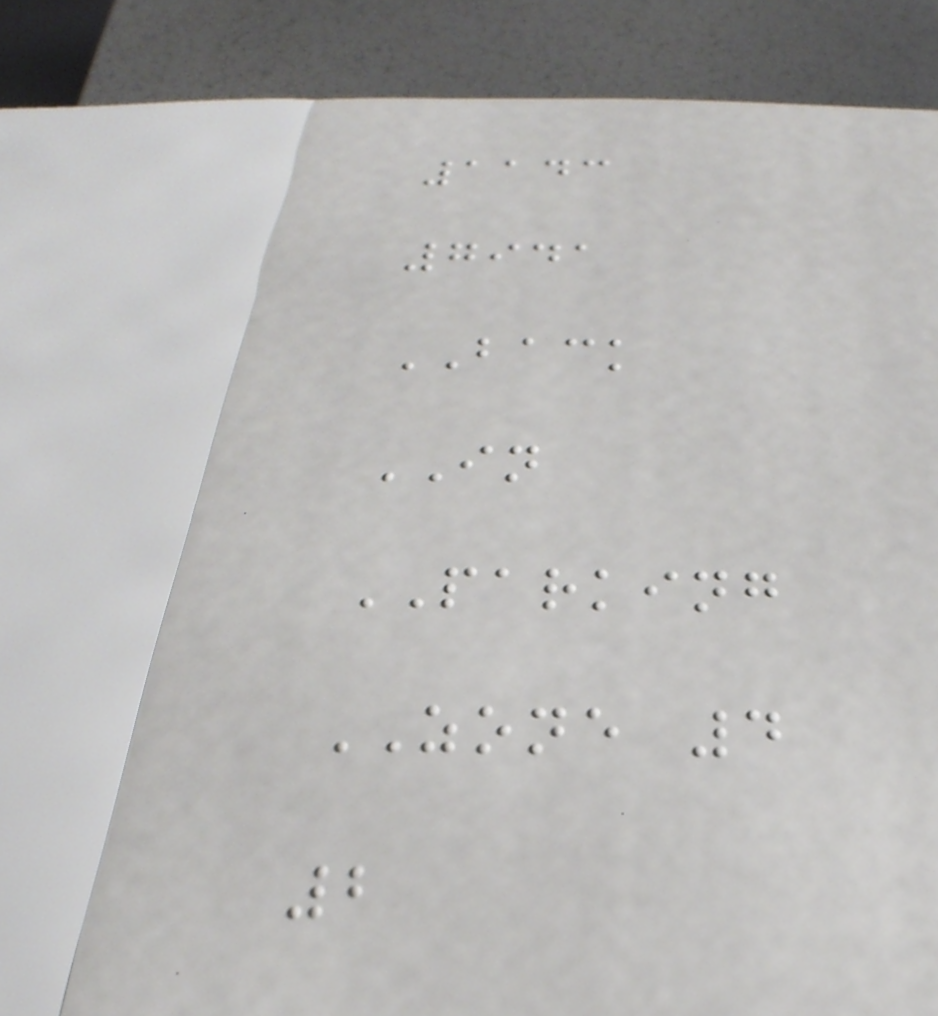1143
7941
BACK
IN
PARKING
ZONE 4
2
